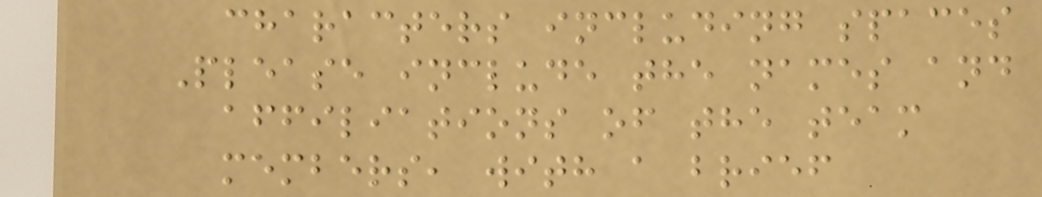characters including spaces
Please include the names and
affiliations of the team
members, with a brief
